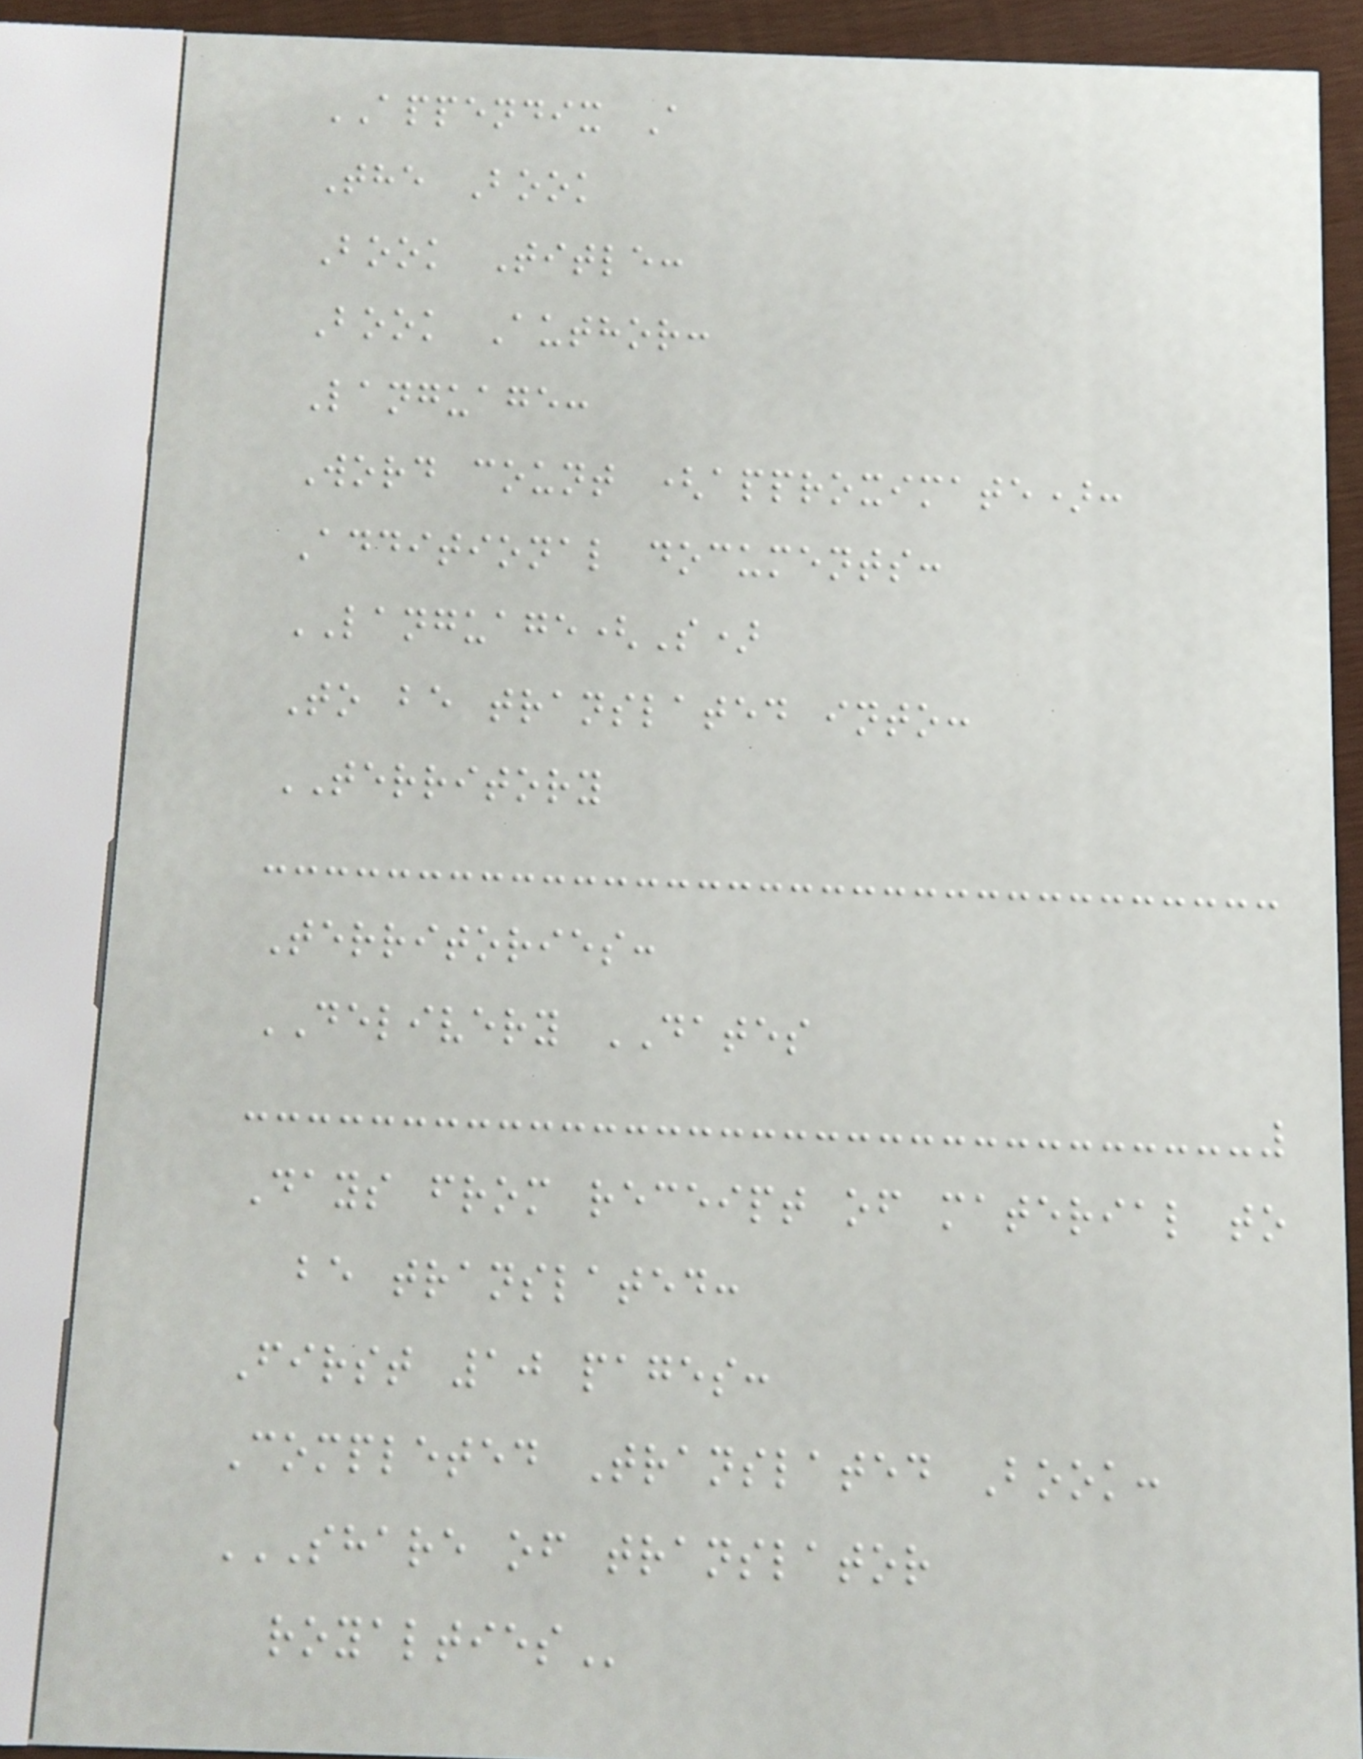APPENDIX A
The Book
Book Title:
Book Author:
Language:
Word count (approximate):
Additional documents:
LANGUAGE(S)
To be translated into:
TERRITORY
Territories:
DELIVERY DATES
Days from receipt of material to
be translated:
First 10 pages:
Completed Translated Book:
SHARE OF TRANSLATOR
ROYALTIES
